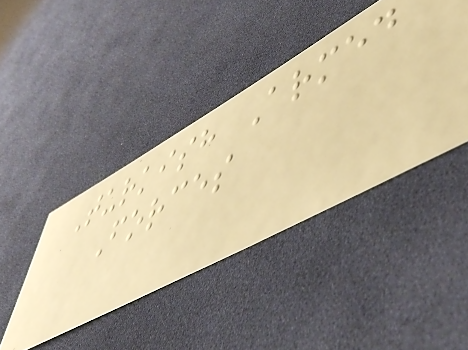Turkish Armed
Forces
